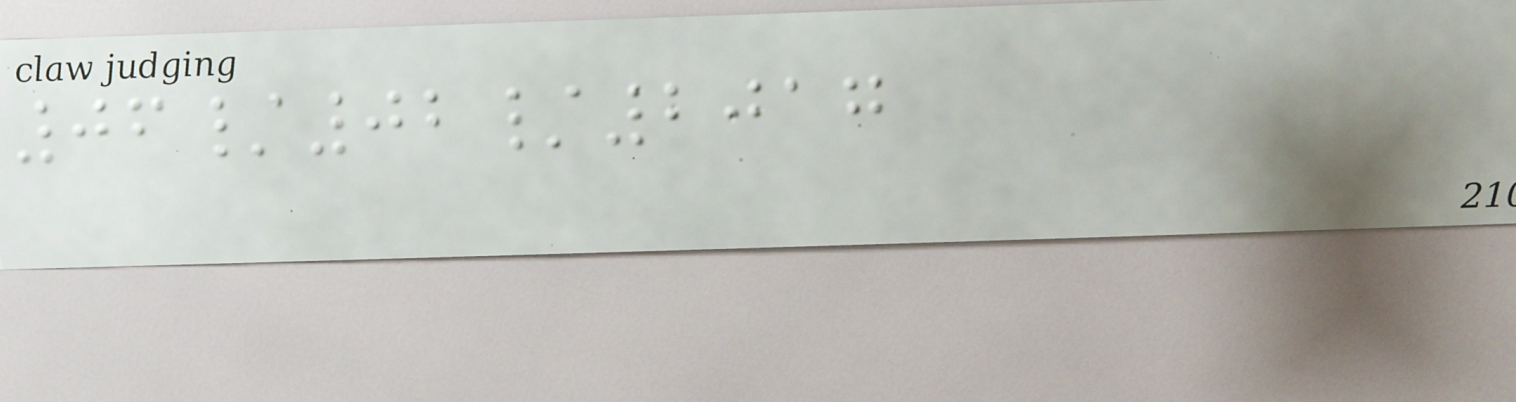06/02/2017
